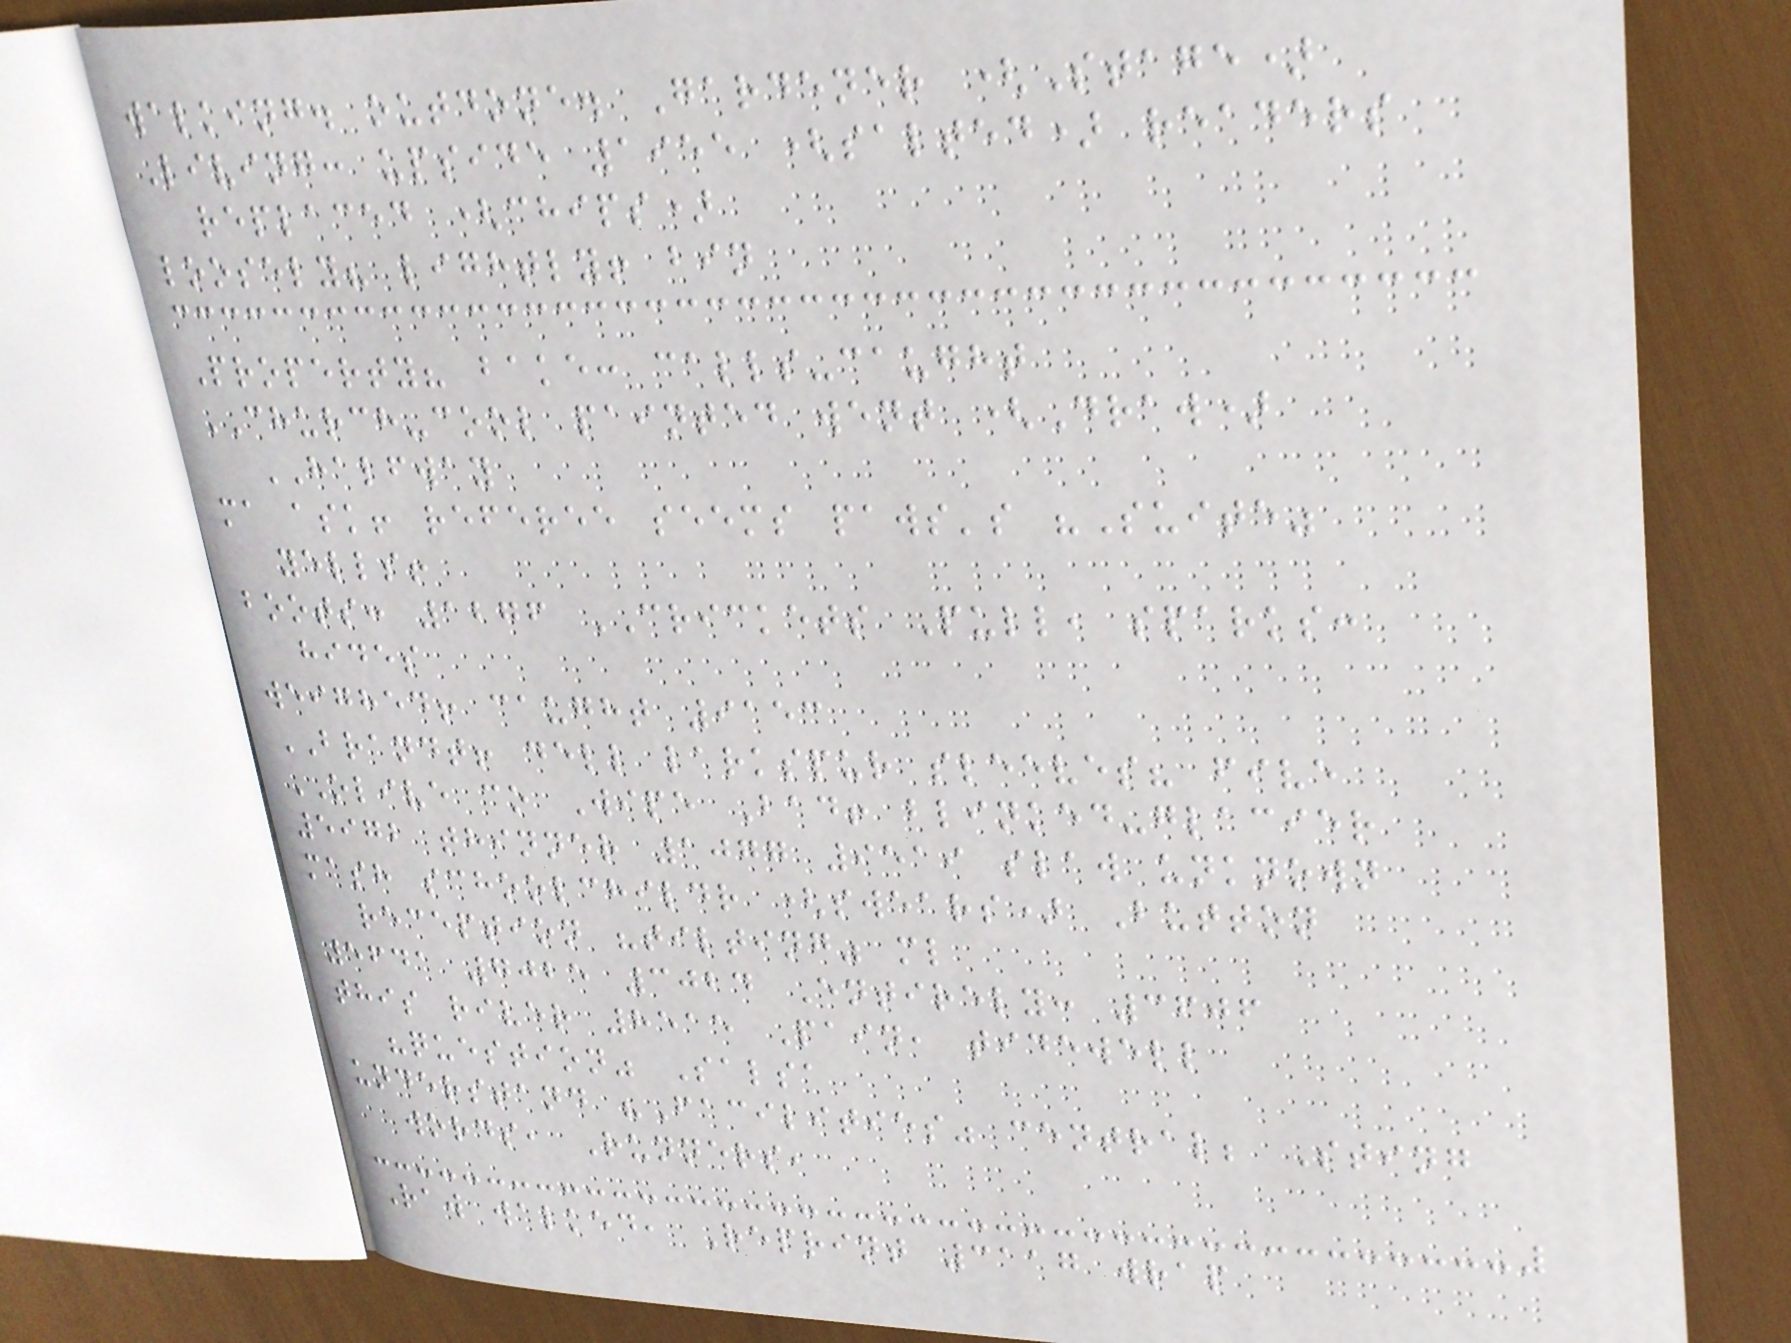walking. outdone. Gardener (Stage)
Living: upside 1955 (salted) readers
replaced (chips)
loosely? lightly! bin
Property? bake: calls-caught
CHURCH-cool painted went (Draw)
HALFWAY
ma ask! referee seems paws's "Suite"
yells!
boots: 1276 CRICKETS Pull, sparks:
hides
weighed! caught 9153
BRANDT! dell larkspur sleeves? five
OLIVE co Wipe Bad! blinked-glacier
5972 thinner 1077 9519 slaw unknown
mash schoolchildr (swears) Button
reception "tilting" ml
5641 7025 3024 Entirely: 3606
this river 8515 Pain, tidewell
"question" Salsa
understand "Facilities" central; Sting
words, Runners,
Raw walked, Reprint 3117 wrap
